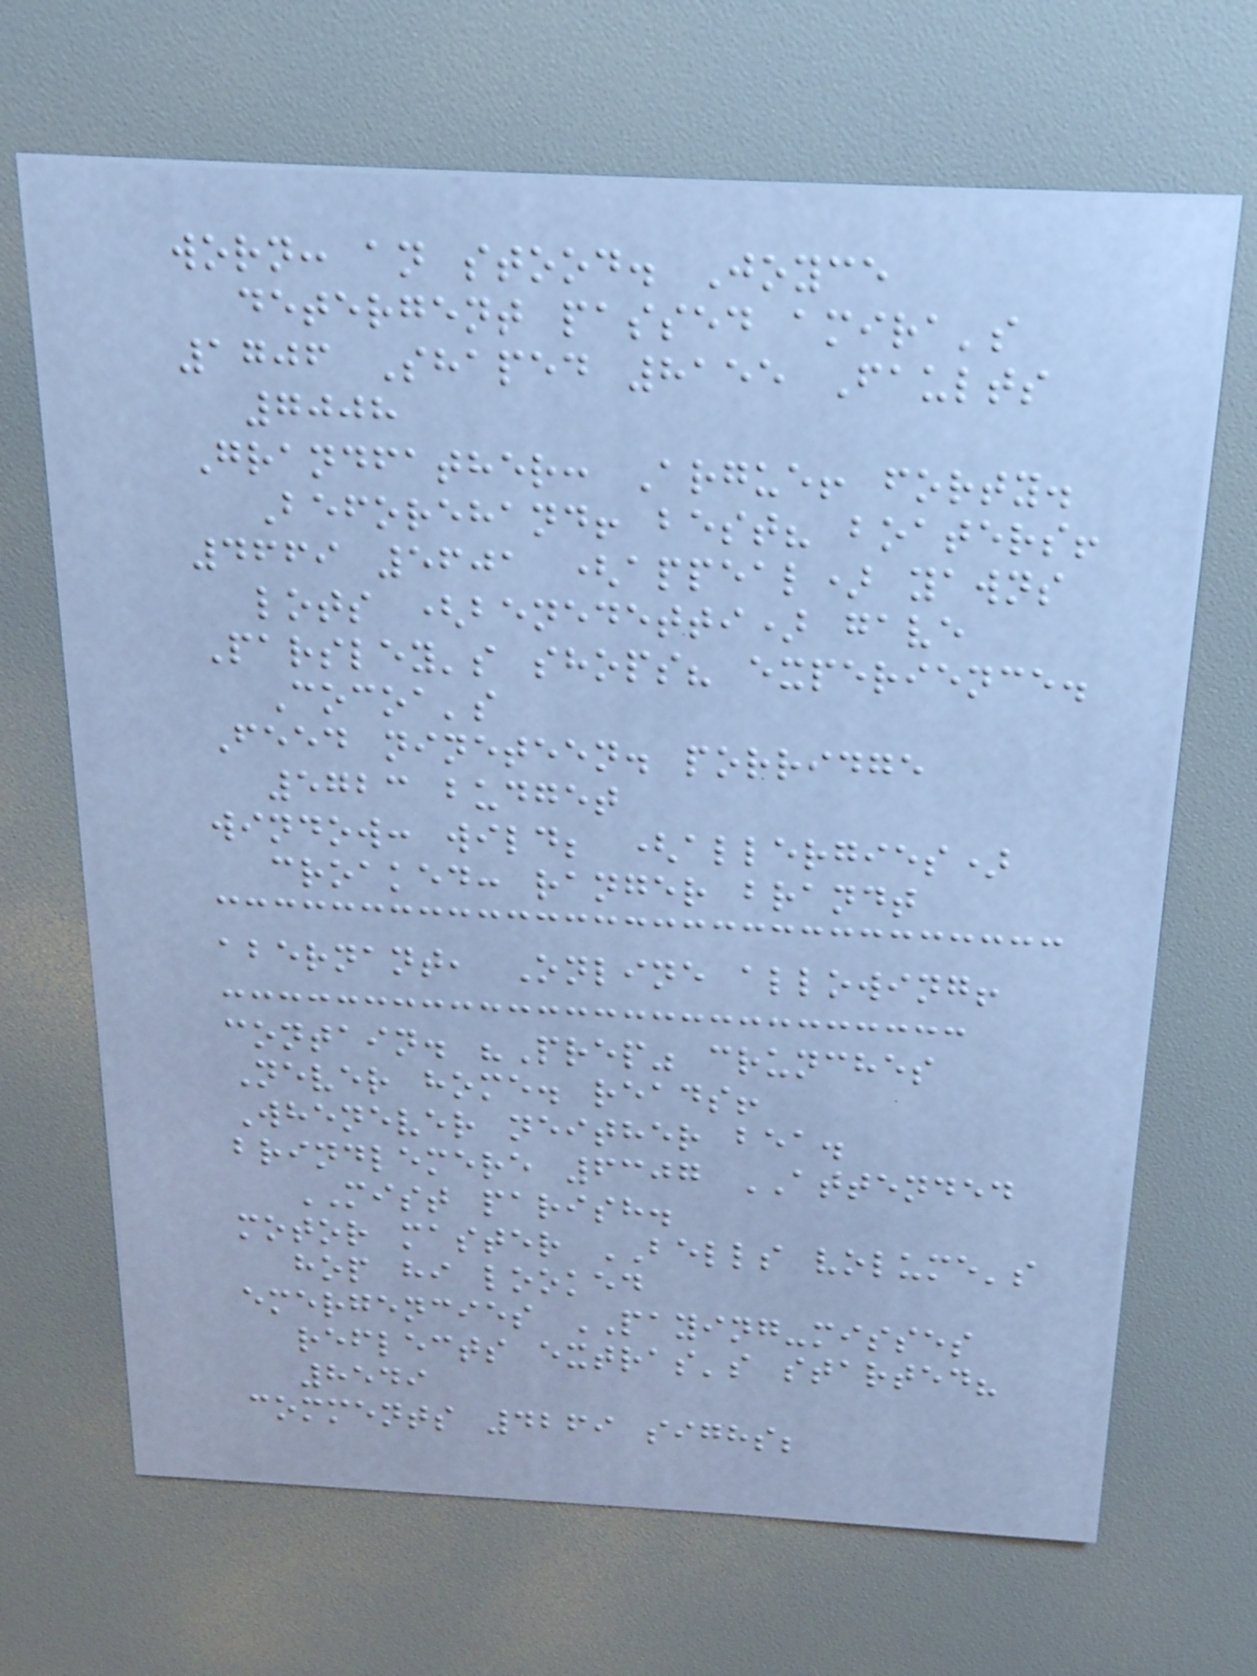worn: an stood. Joyce
detergent passed amira's
1706 Shaped 8155 Faults
7008
Grandfather: Argue! forty.
Beforehand! best? boaters!
4669 5601 (appeal) yawns
lots (benedetti) gave
Parsley's shops? experience.
Cocoa's
Feed nineteen. porridge
5723 budget
window: wild; (allergies)
croaked: ranger brandt
abernant, Online allowing!
contain. "Prep" crunches
Never home. reads!
Whenever neither bea.
brindlemere 6307 ATTENDED
MIST parish.
motor master BELLS volume's
hop hi looked
emergencies PAYING-misses
reflects extras's started?
8549
comments 4269 sighs;
